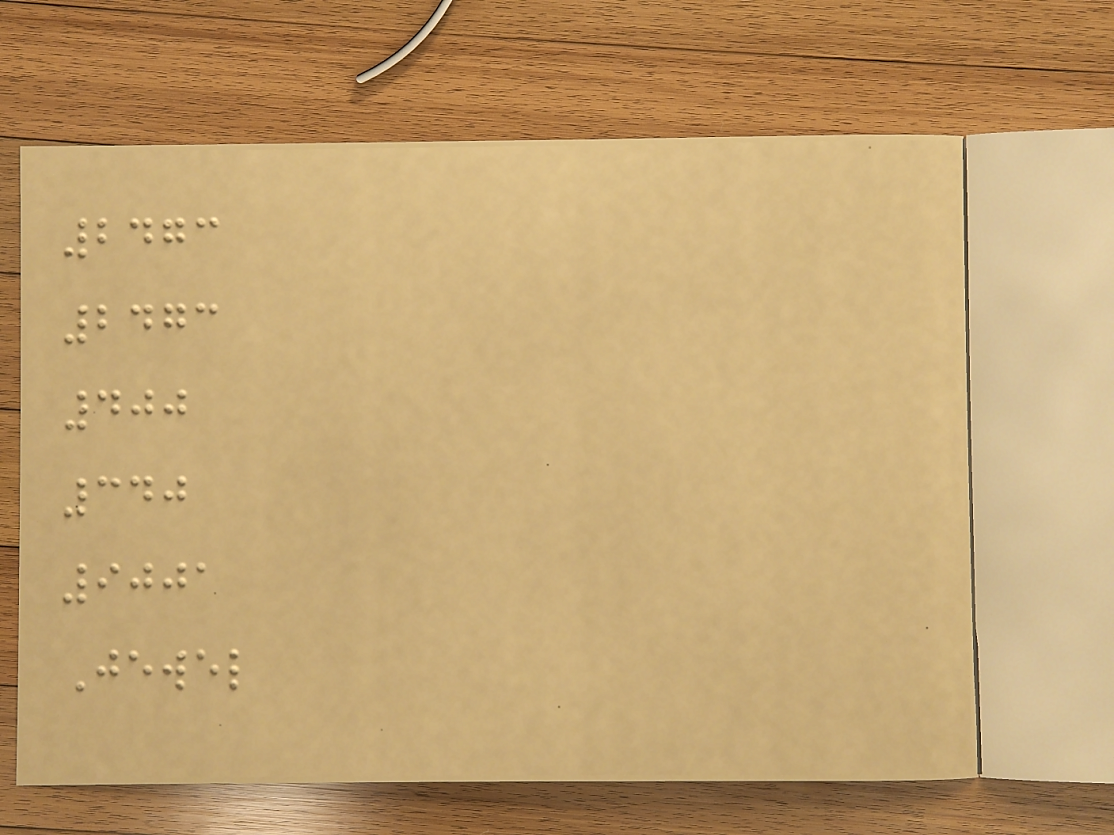2473
2473
400
340
9001
Jewel
